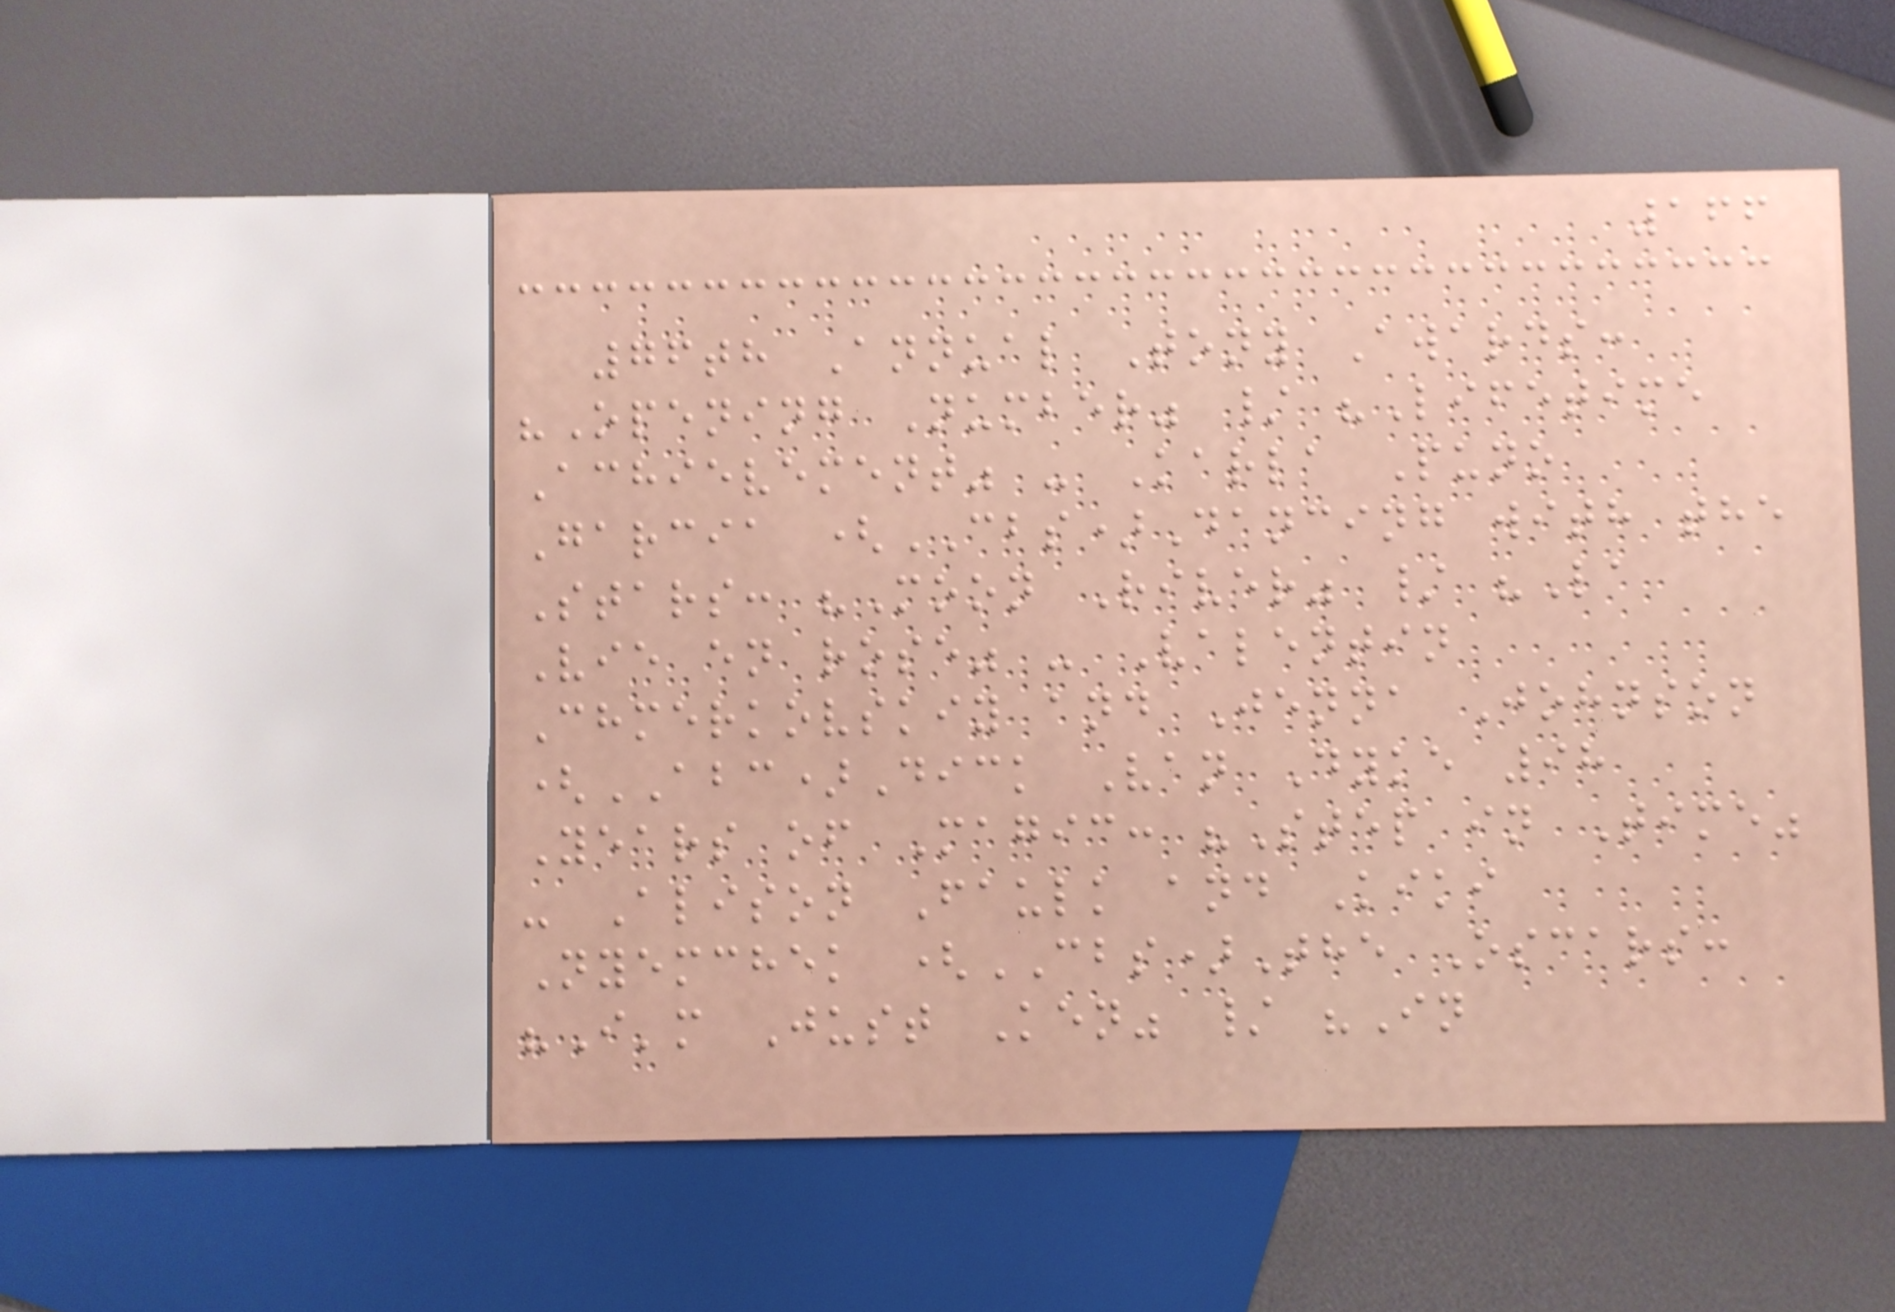166
76th Annual Tony Awards:
"Opening Number" / "Lifetime
Achievement" - Karla Puno
Garcia (CBS)Dancing with the
Stars: "Moon River" / "La
Vie en rose" - Valentin
Chmerkovskiy and Jenna Johnson
(ABC)Dick Van Dyke 98
Years of Magic: "Step in Time"
- Alison Faulk and Kiki
Nyemchek (CBS)The Oscars:
"I'm Just Ken" / "In
